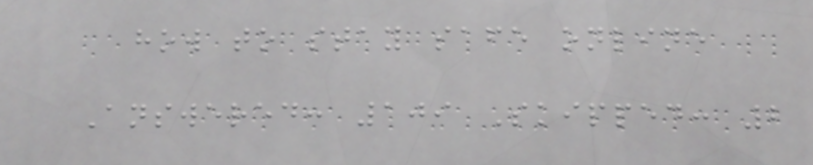how to stay safe online
Answered: 109 Skipped: 2
